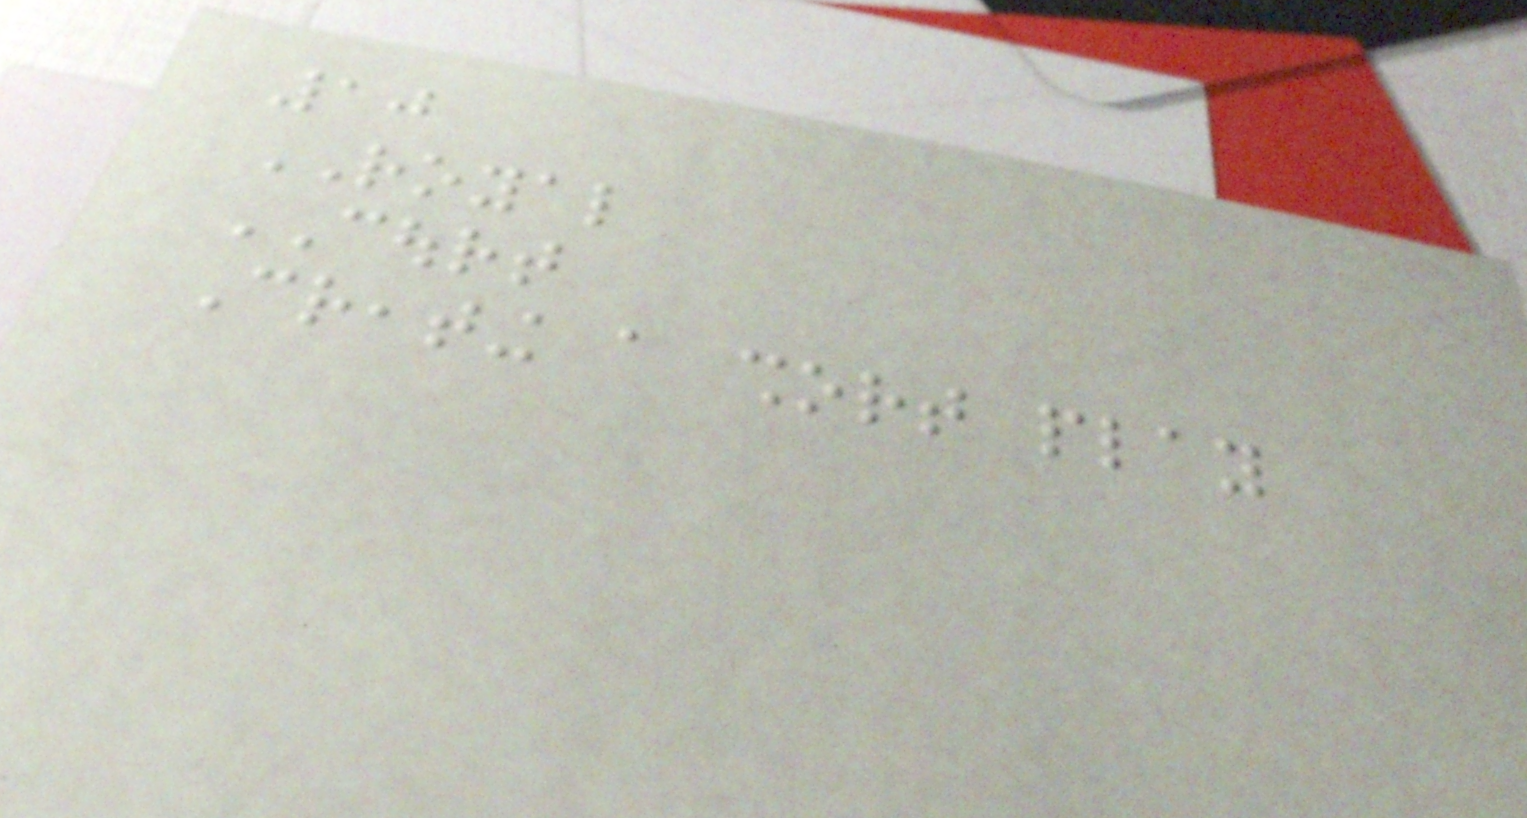10
ROYAL
COURT
Creating a short play
